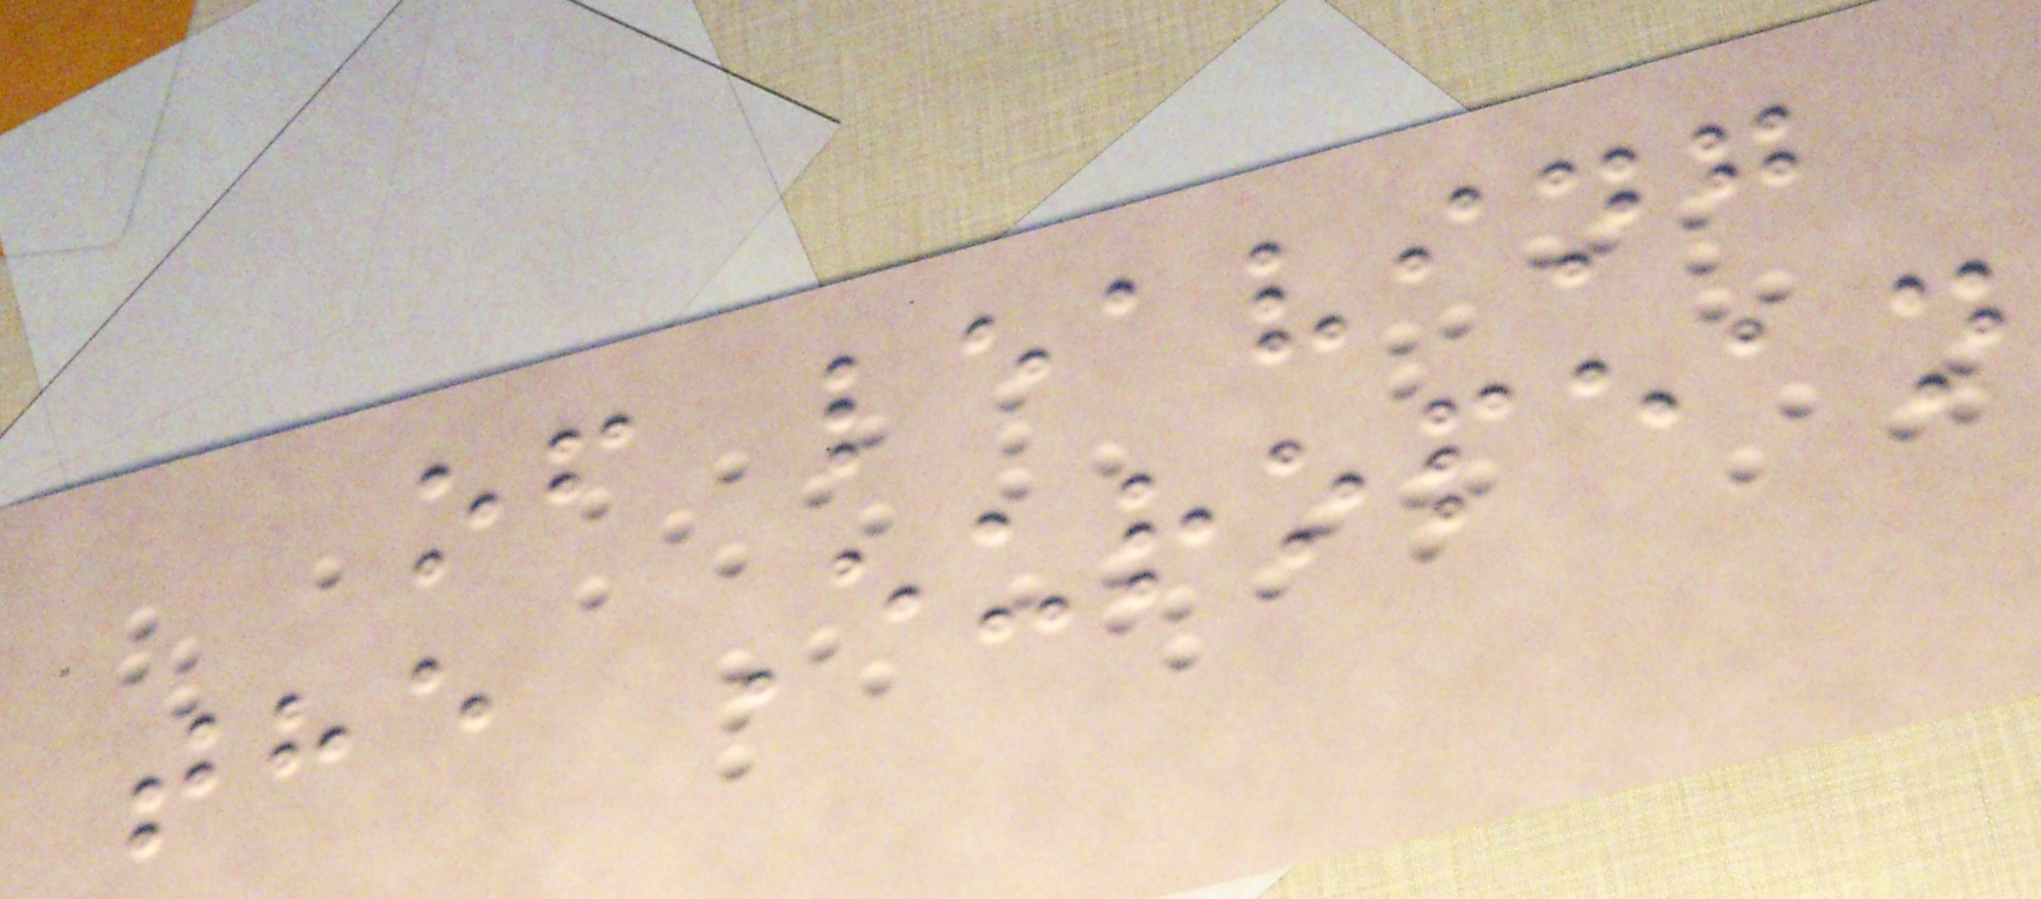of leaving
the European
